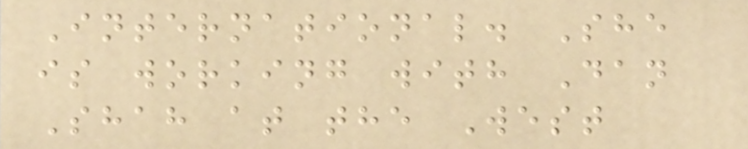International. She
is working with Dan
Shah at the West
